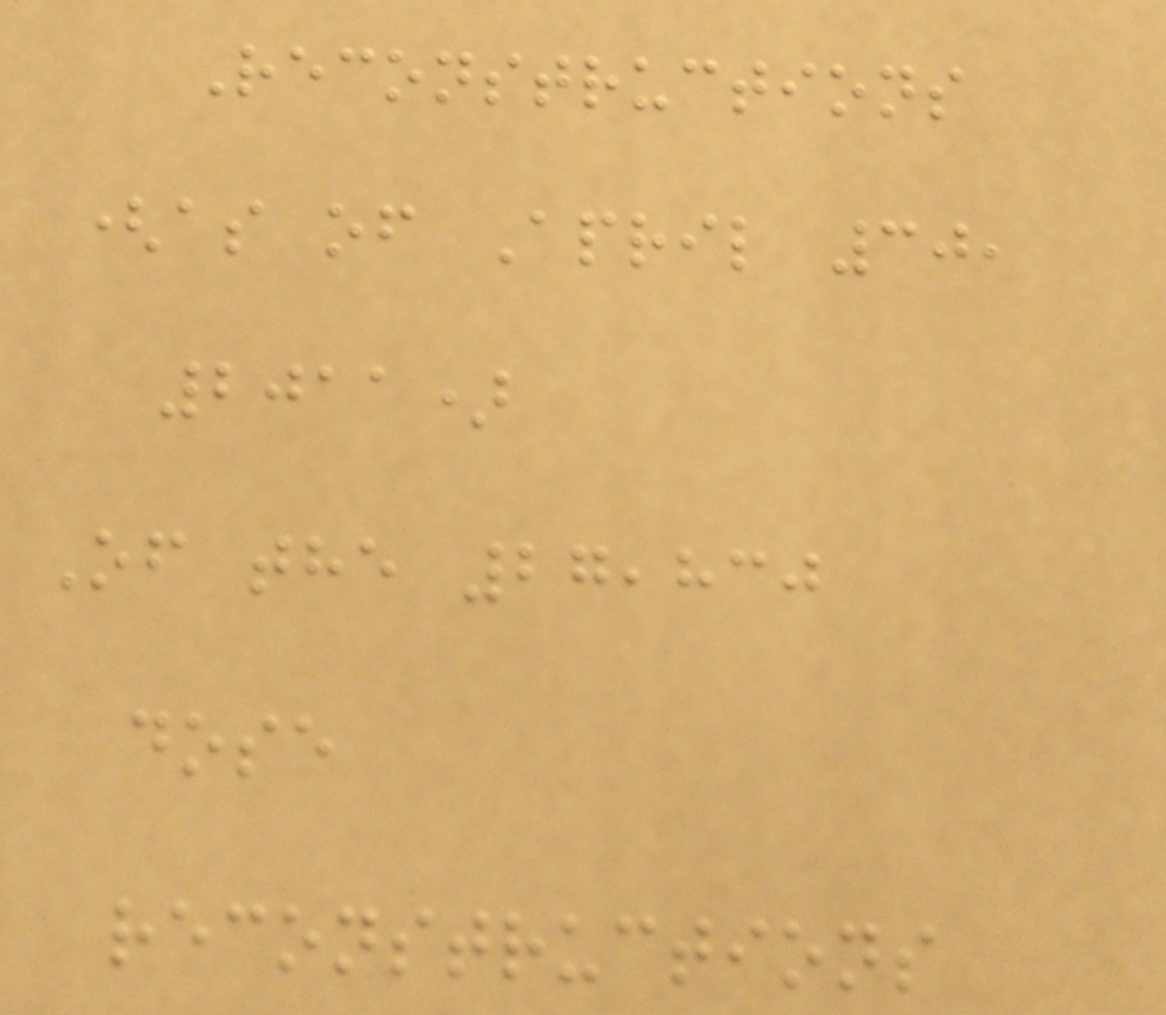Reconstructions
(as of April 30,
2011)
Of the 27,830
dose
reconstructions
